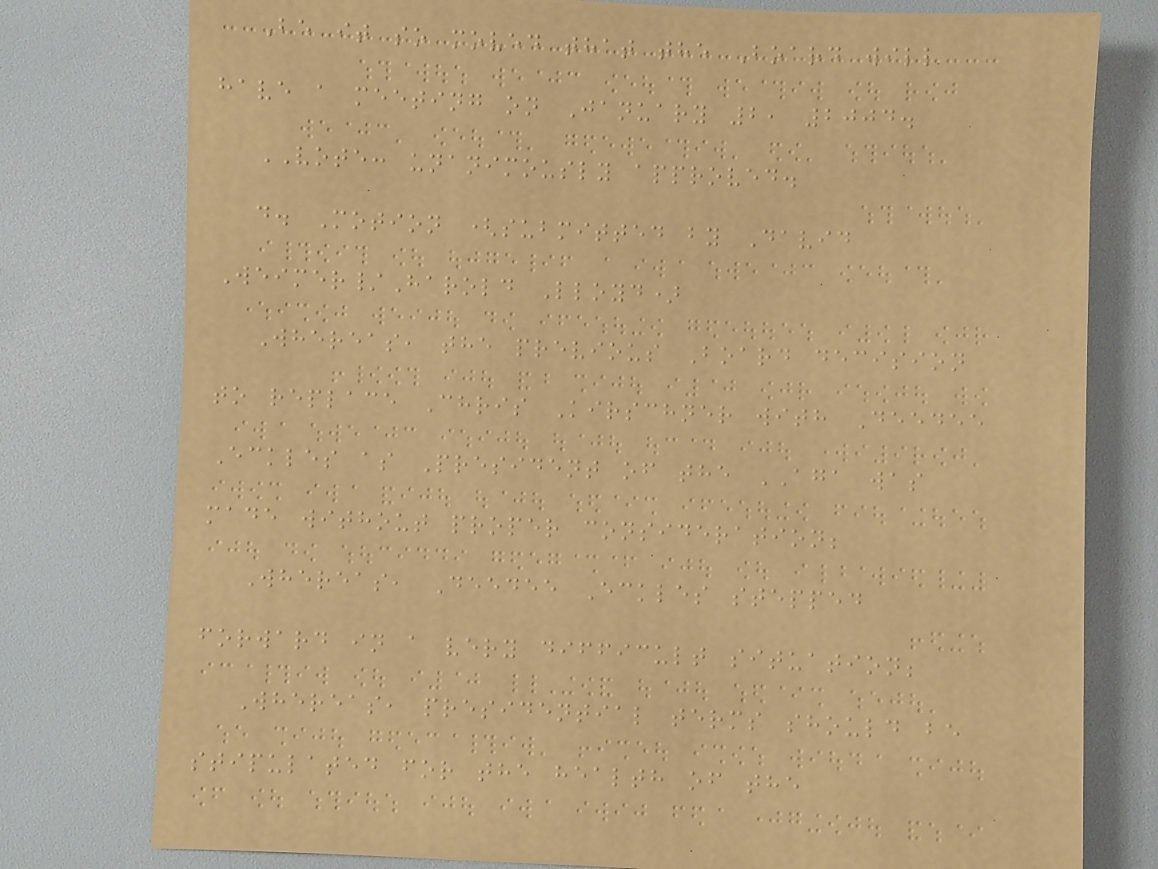Be it so moved that the Board will
have a meeting on January 2, 2004.
VOTE: unanimously approved.
d. Motion (submitted by David
Weimer/Harold Lloyd)
Whereas, the previous Board decision
to replace Chris Kirschner with Deedee
Eckles as President of the AGA was
made without proper consideration;
Whereas, Deedee Eckles stepped
forward in a very difficult situation;
Whereas, presidential terms should be
stipulated for the health of the
